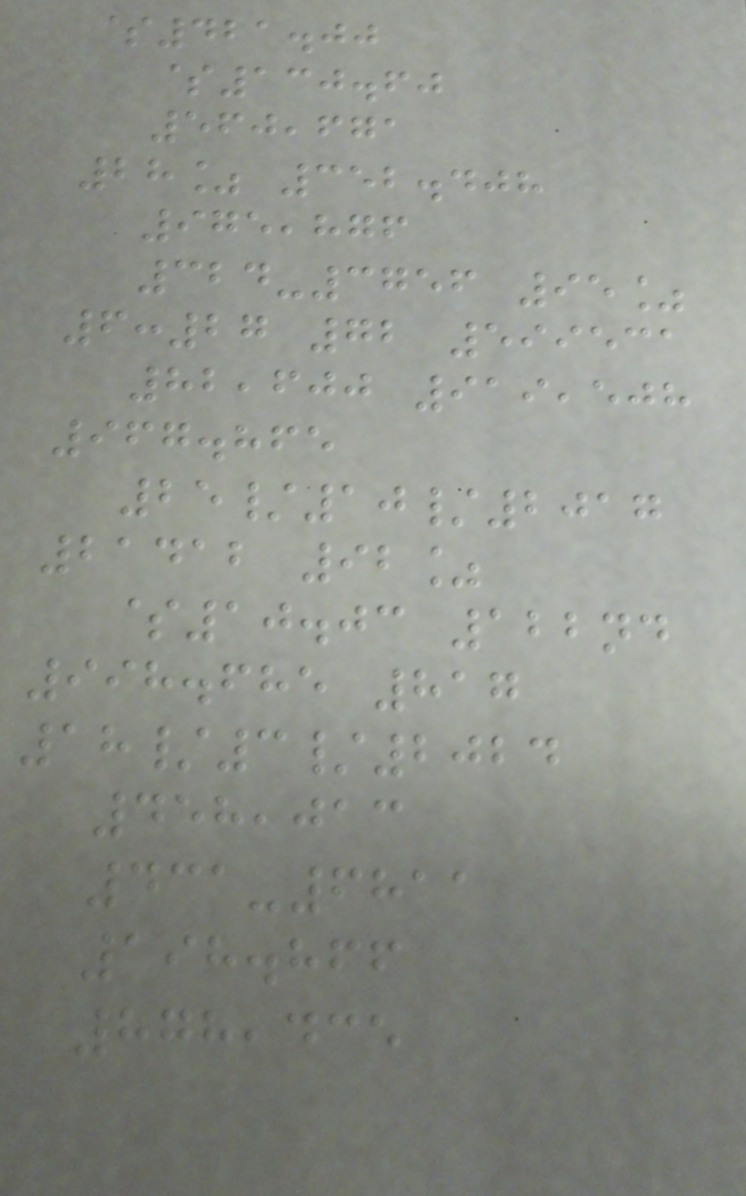$421.00
$130.60
560,671
28% 352.408
975,876
324-3756 95%
6:27 72 599531
82,600 919,508
967.865
25/10/2017
21412 92%
$10.03 122nd
998.685 817
18/3/2024
458,013
431-6811
198.866
878,435
